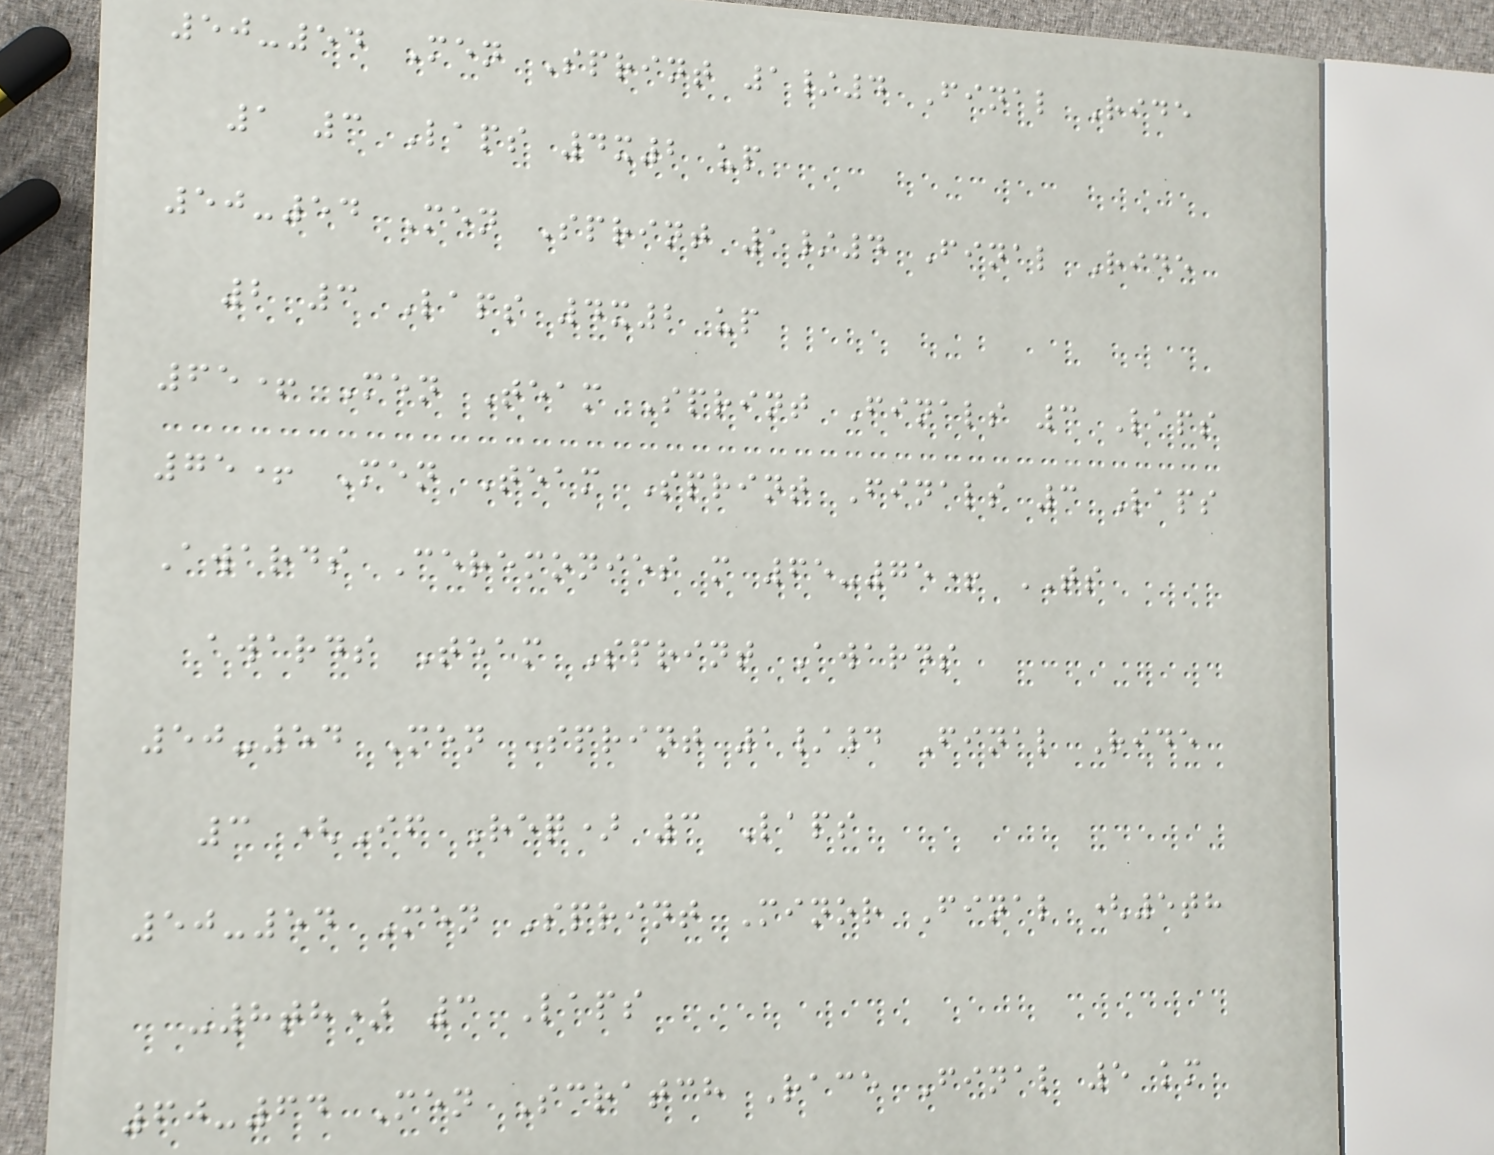50-54 Men Sprint 1/4 Final Ride
1 3 Laps 4x2 up
50-54 Men Sprint 1/4 Final Ride
2 3 Laps 4x2 up
65+ Men Team Sprint Finals 3 Laps
75+ Men Team Sprint Finals 3 Laps
Awards Ceremonies m 65-75+ TS
awards Team Sprint Awards
50-54 Men Sprint 1/4 Final Ride
3 (If Req) 3 Laps
50-54 Men Sprint Minor Final (5th
-8th) 3 Laps
60-64 Men Scratch Race Final 5 km
